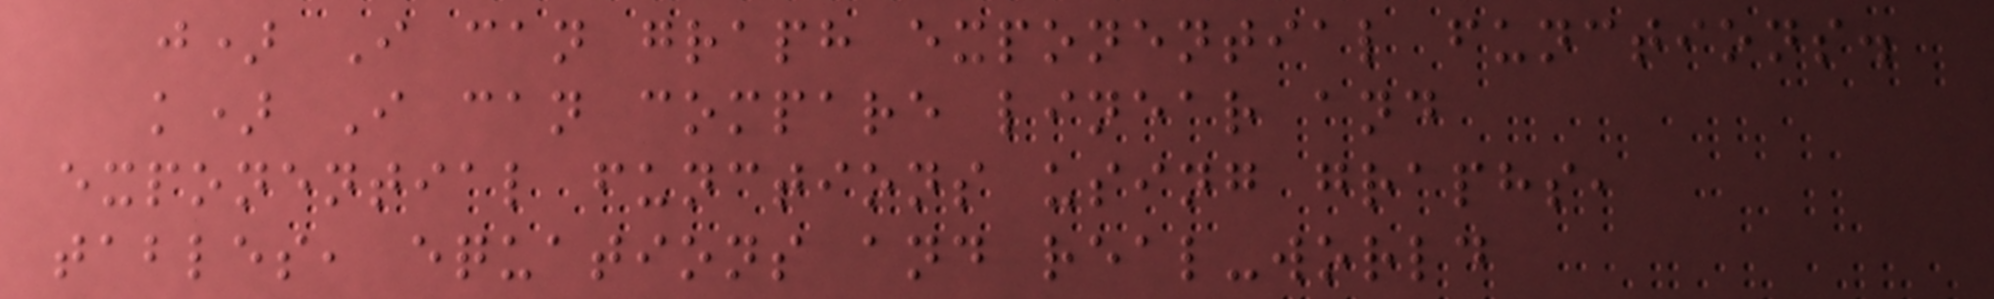j) I can graph exponential functions.
k) I can compare linear and
exponential functions using graphs,
tables, equations and real-world
